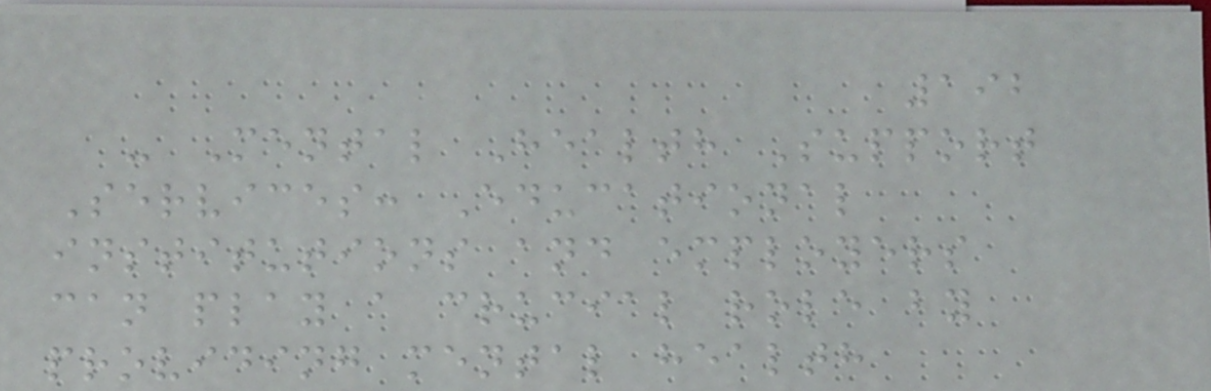192
- Mental Health Support
Services: Educational
institutions and employers
can play a crucial role by
providing mental health
